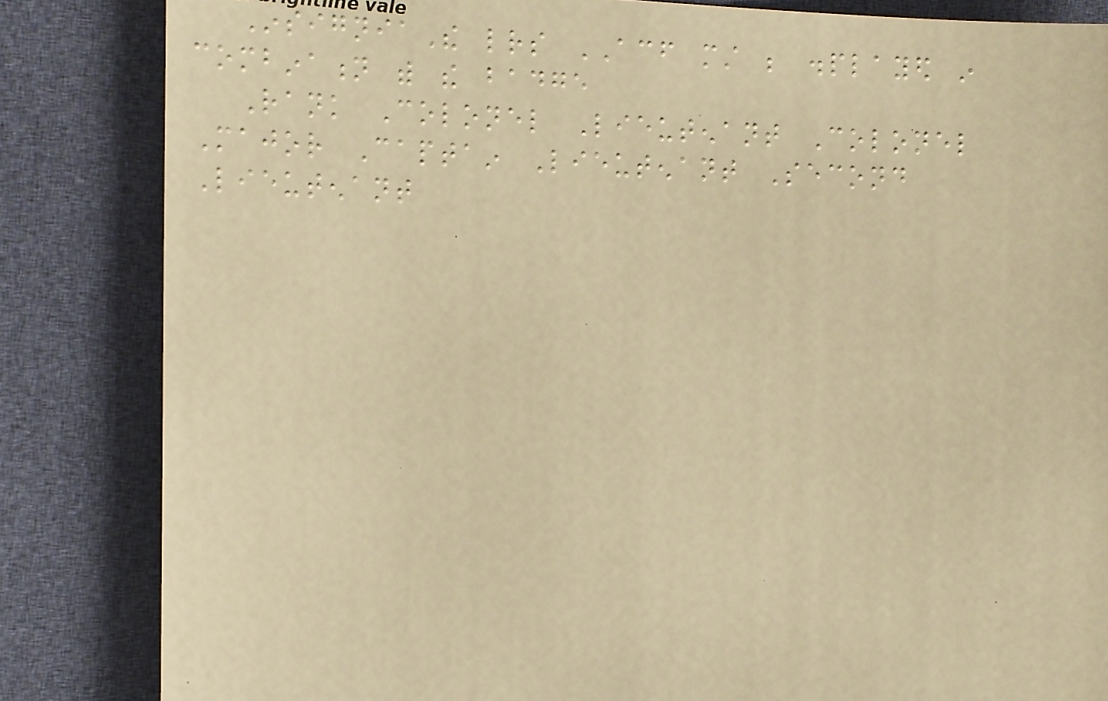InsigniaThe letters ACF must be displayed in
combination with the badge
Rank Colonel Lieutenant Colonel
Major Captain Lieutenant Second
Lieutenant
